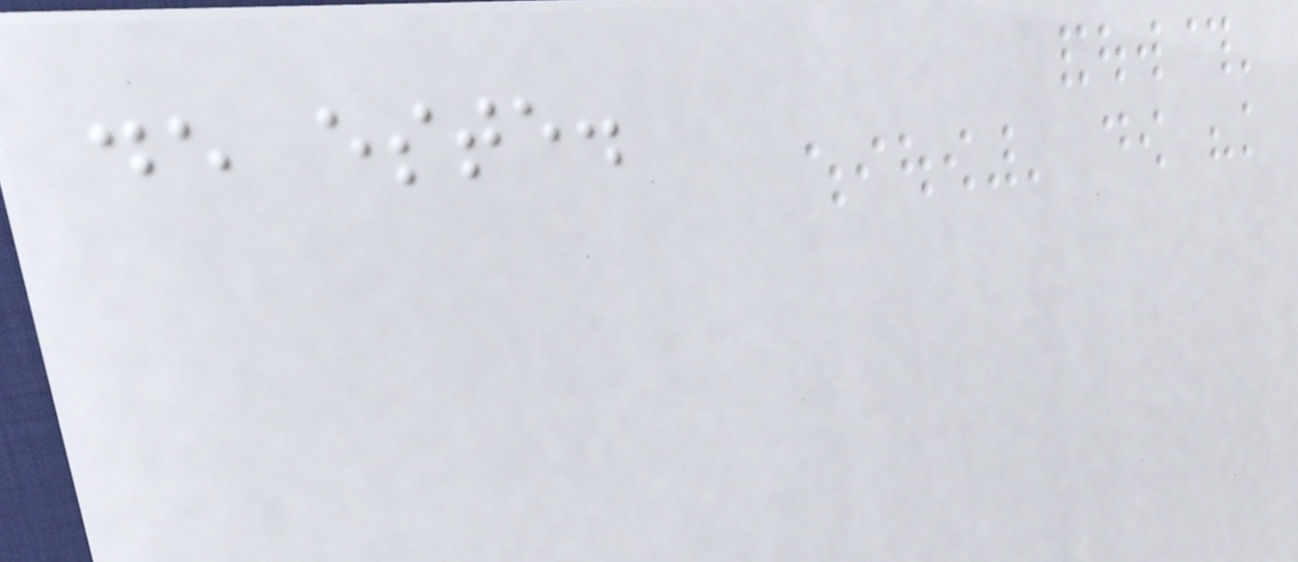de este.
